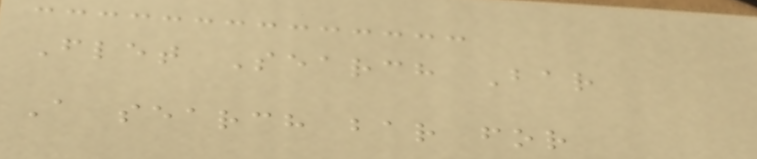Flet Search Bar
A search bar for
